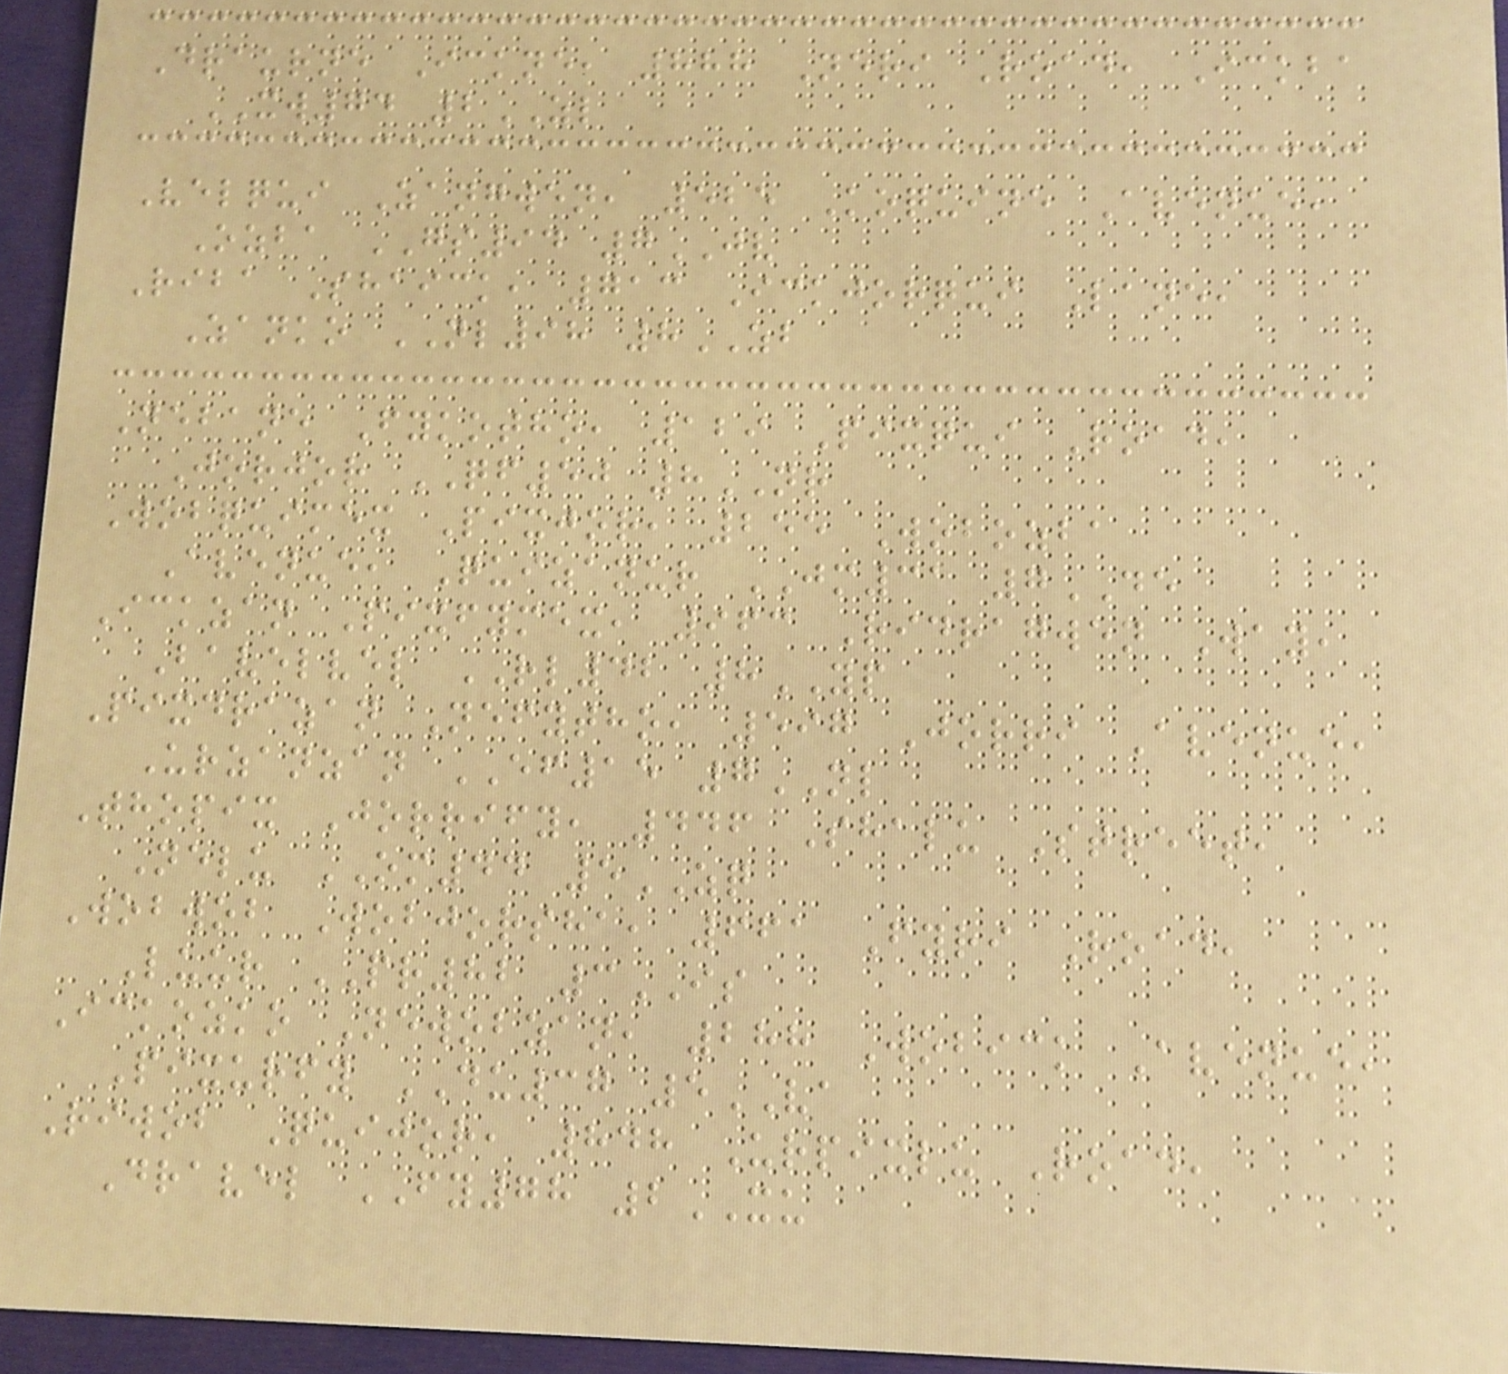Draurne Ickne, 888 Neri Road, Ickba
XW74 2ZL
Velqui Zangwen, 525 Koquine Avenue,
Ozba GS94 7JV
Riba Shaick, 713 Ickjorqui Lane,
Zanko NL98 8ZB
Nebane Fykotho, 129 Pixqui Road,
Jorjor QF50 8NR
Wobquimex Pixjor, 255 Wobozba
Avenue, Quizanur JM31 7DE
Ickzan Pixfymex, 963 Ridragwen Way,
Bavelvel RL42 8YP
Pixdrazan Nefytho, 597 Jorri Avenue,
Urzanzan EF15 7NL
Thopix Jorrify, 446 Shalu Street,
Nelu OM44 5ZQ
Wobwob Wobjorsha, 661 Fyri Road,
Luur PR82 3IS
Ickozko Newobzan, 288 Wobick Avenue,
Pixurfy DU37 5VA
Riwob Quijor, 848 Urpixlu Road,
Dravel FY78 2XU
